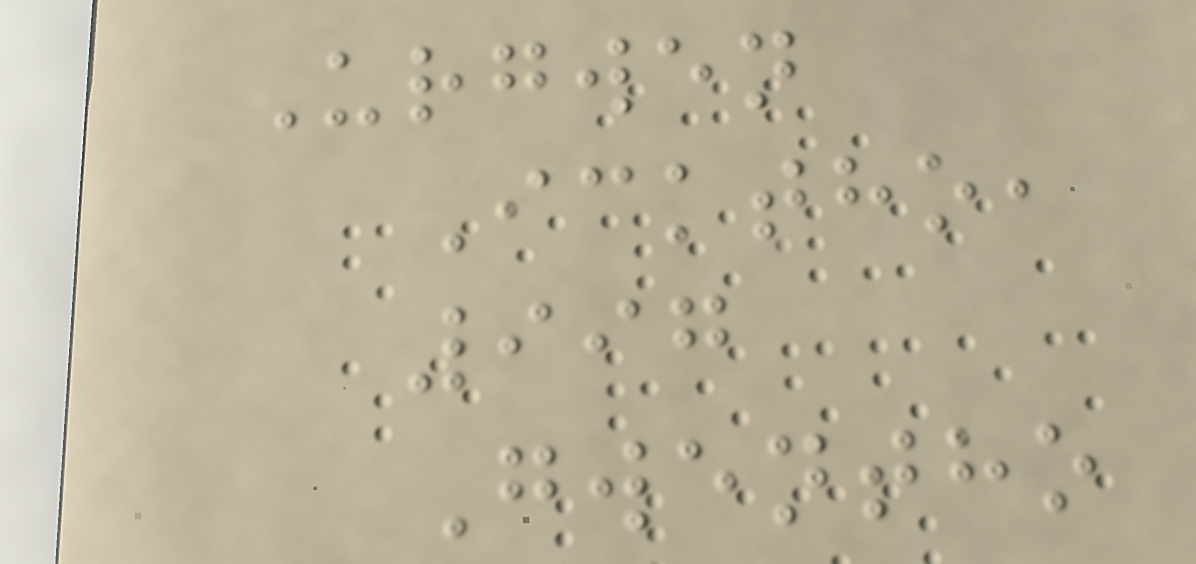Urgwen
Icktho,
997
Gwentho
